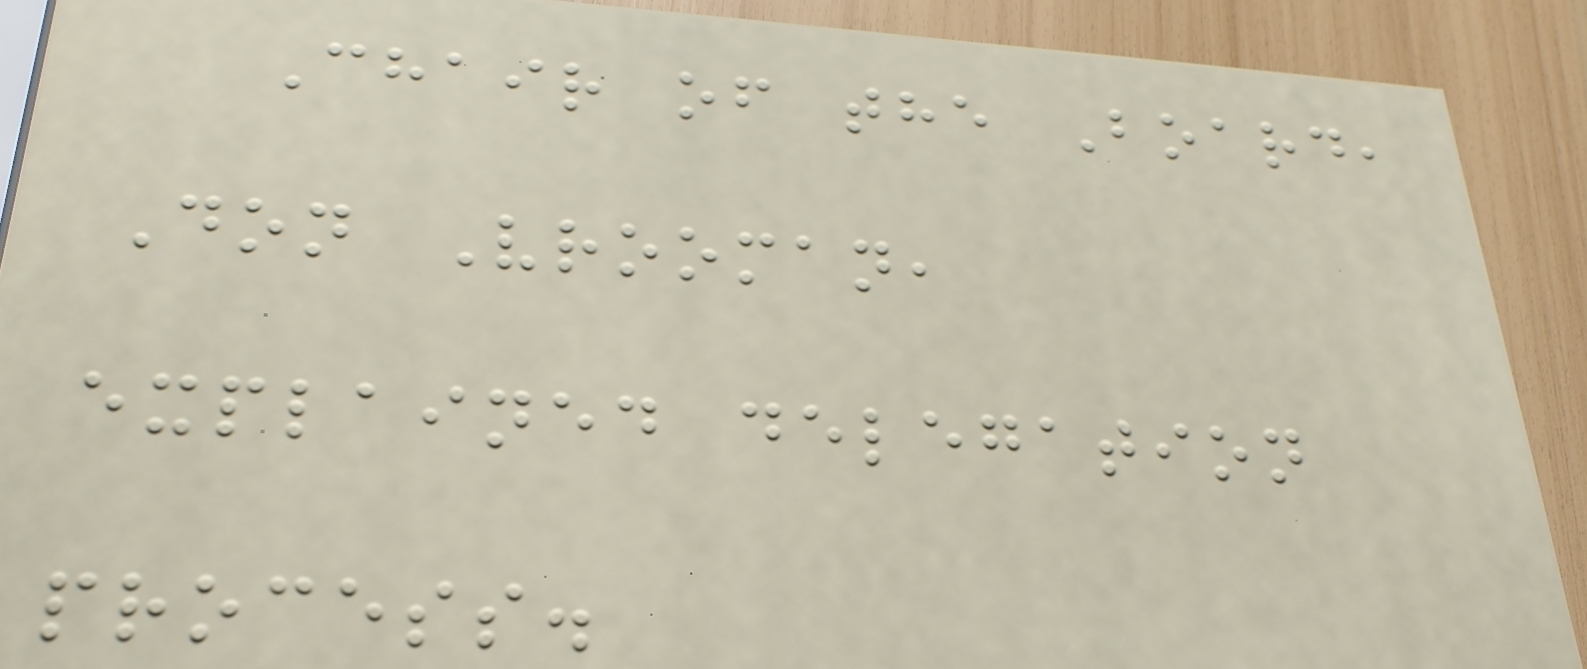Chair of the Board,
Don Vrooman,
explained delegation
process.
